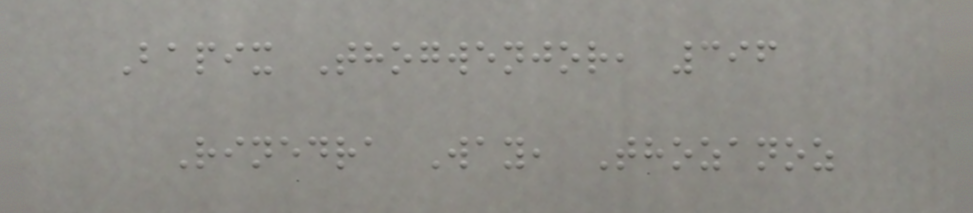Bapix Thogwenjor, 396
Rinedra Way, Thozanoz
